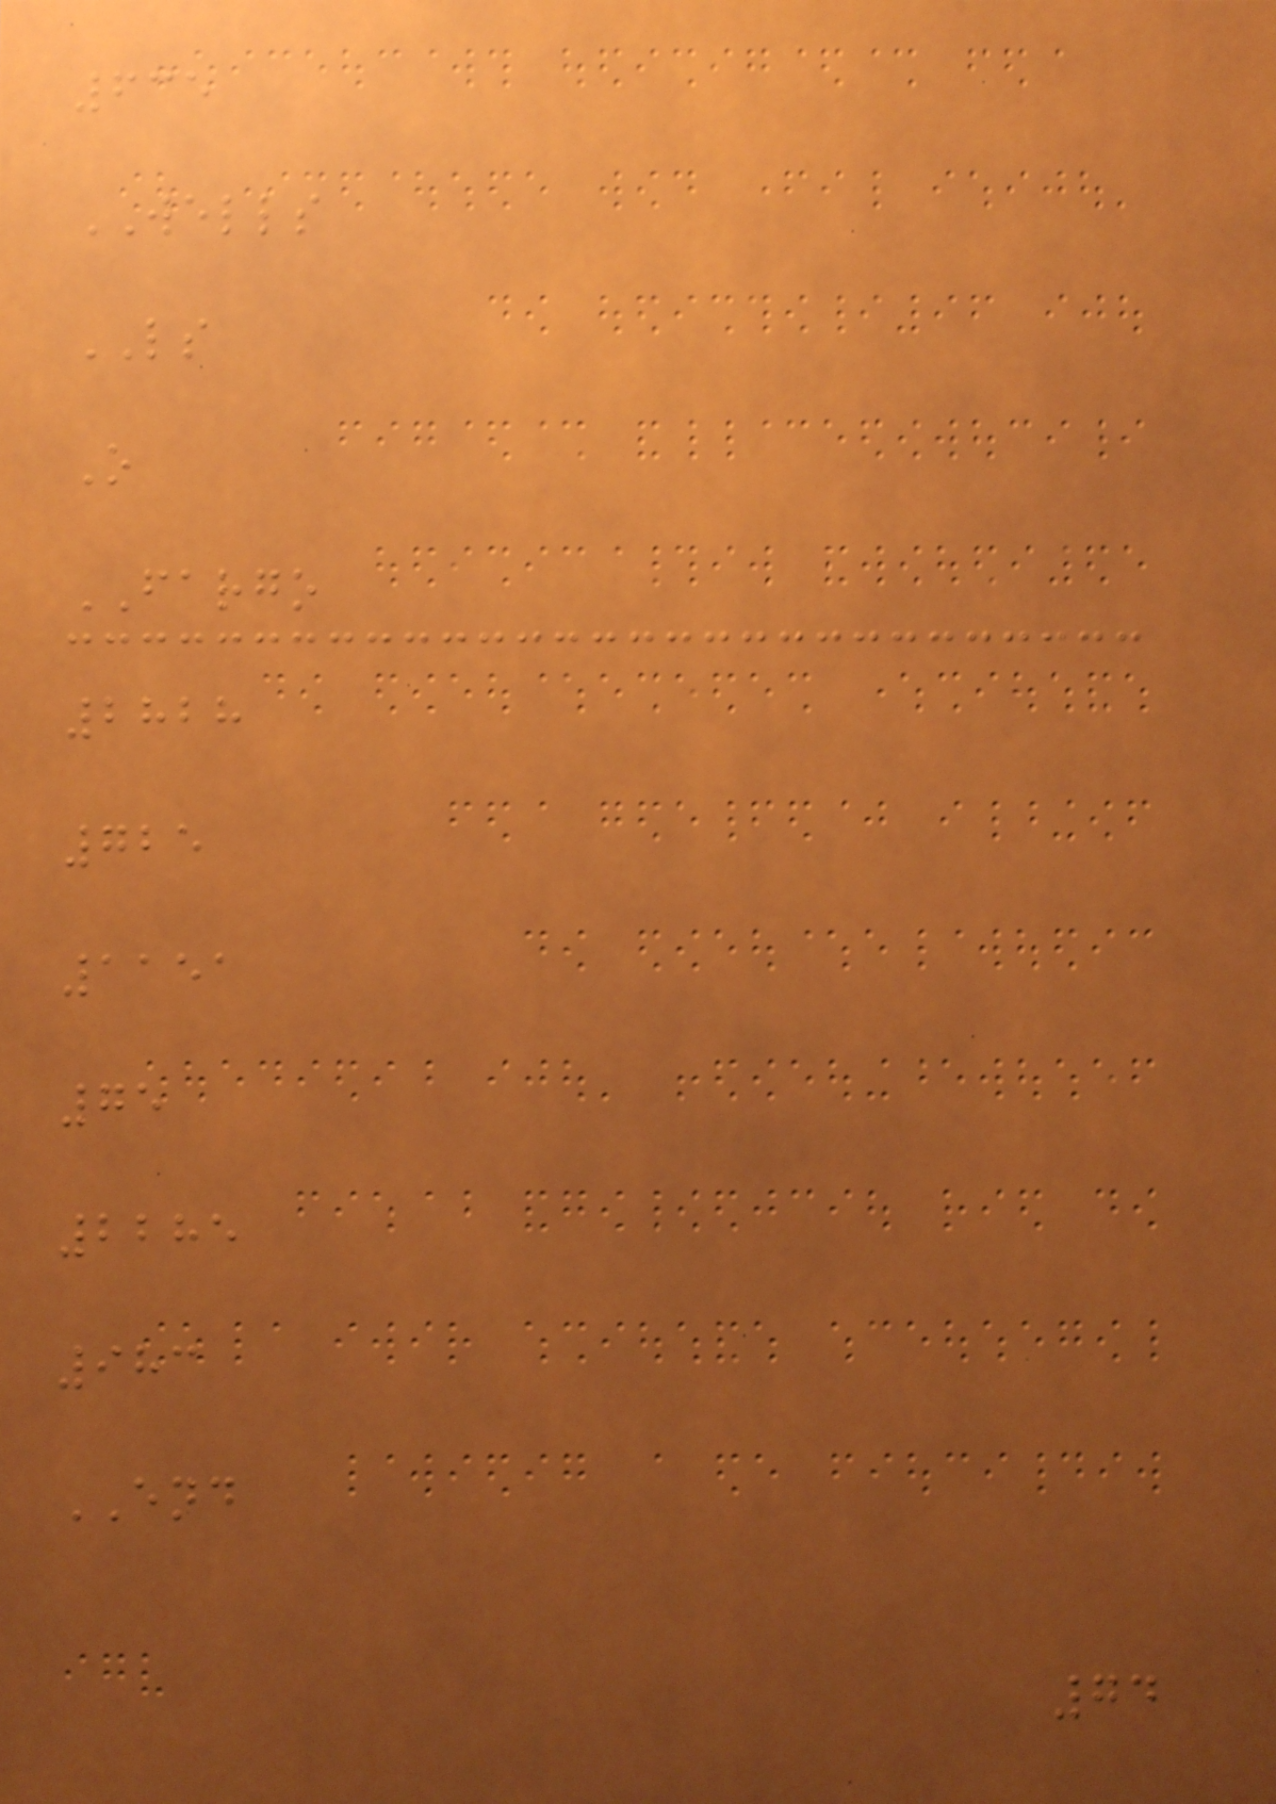635
WELLS
LS
O
FARGO
2828
725
1151
75
2285
983
END
74
